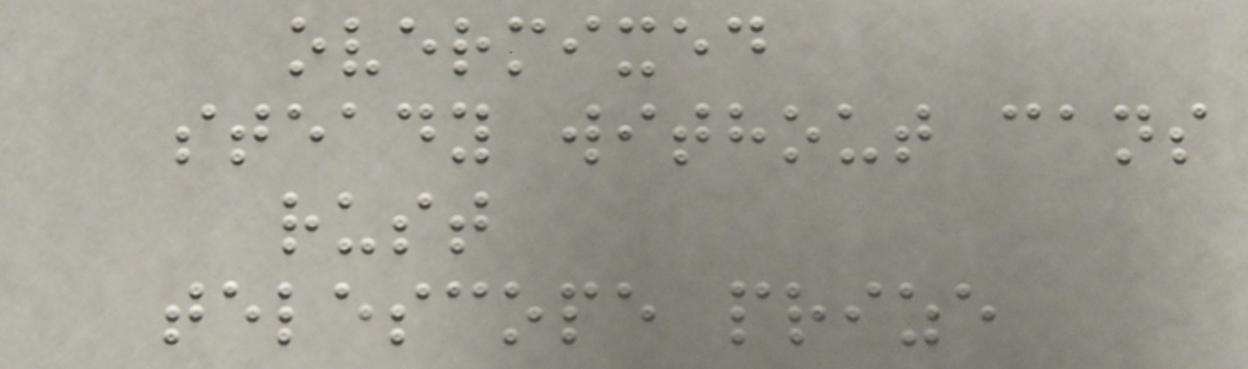overmixed
steady without cans
rust
telescope prize
